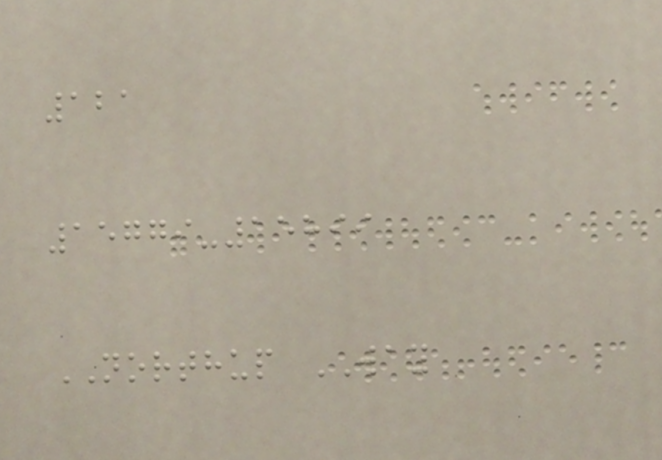121
15779-15899
NORTHUP WAY
